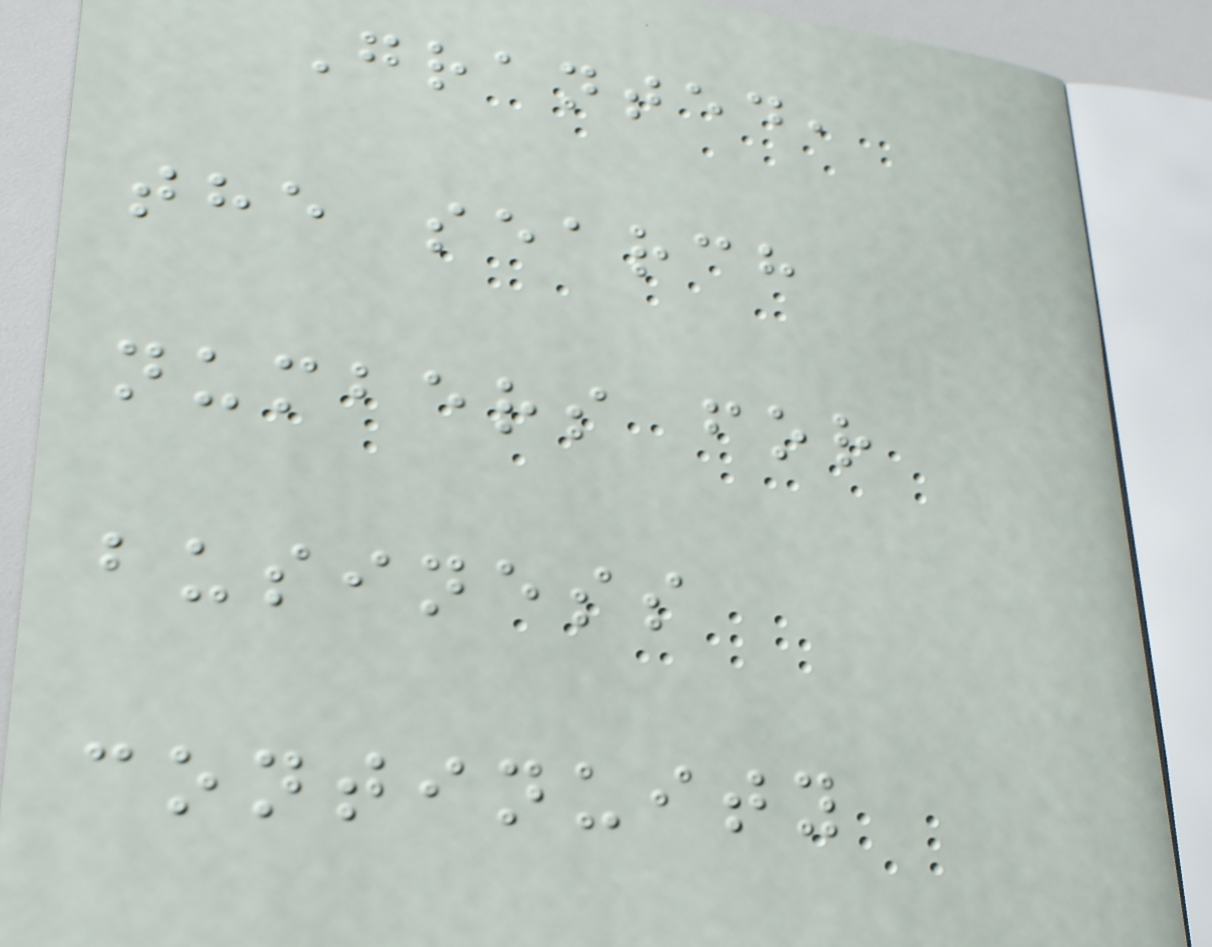Granted,
the search
numbers for
business
continuity
